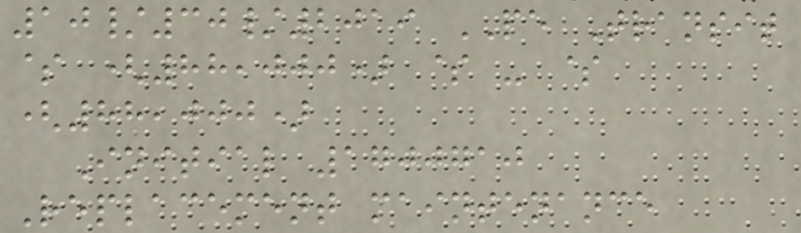10/30/2019 PE Transit
$ (88,000) $ - $
(88,000)
Initial 1700710
Replacement maintenance
